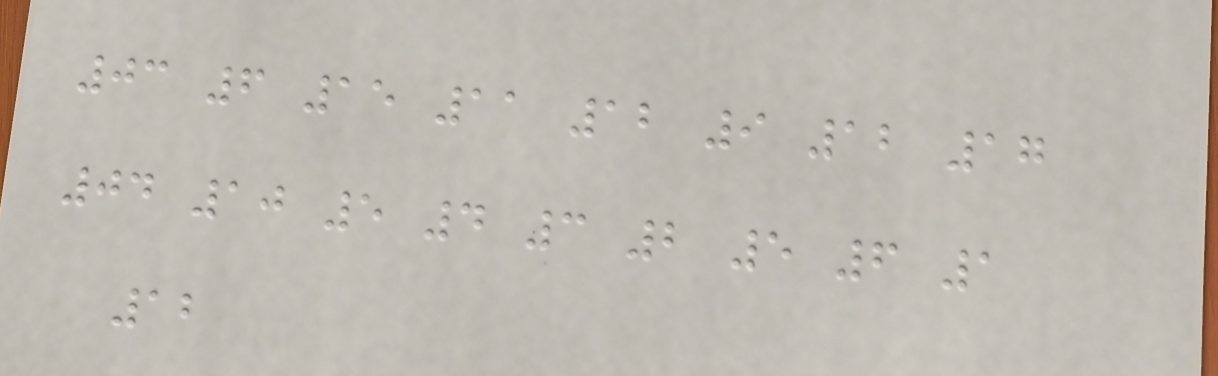03 6 15 11 12 9 12 17
04 10 5 4 3 2 5 6 1
12
